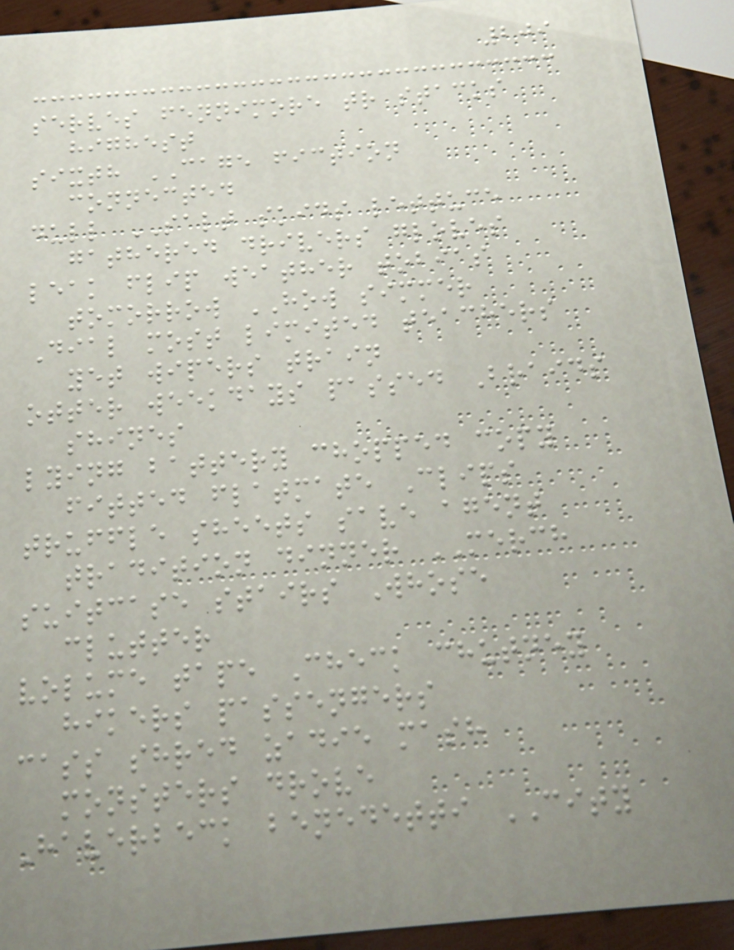209
serves fennimore tr stacks
highest
sixth CAGE fiction
connected
dull SALT skids lettuce
gathered drivers gloves
leak flip weather tobias
tomorrow HOW simmer
Dial most limited teachers
yet wipers train
otter weekdays passed Braids
shines
lying battery chopped copy
fitted flatmate Clips
truffle sheets save agent
tradition dinner MERCH
suitcase stairs Whose
clutter
volume tape Check chutney
hikers passengers
cass shred zadie mash
monsters drove
Haverbeck benedetti CITY
